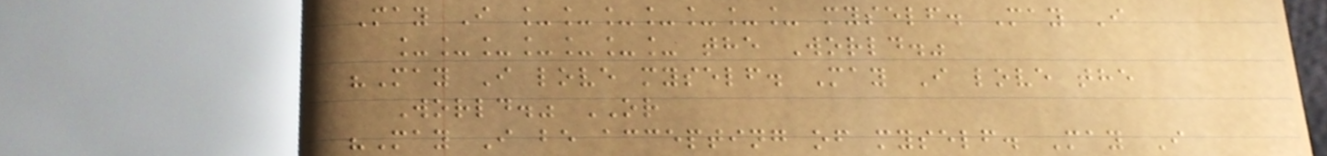May I _______ myself. May I
_______ the World."
"May I love myself. May I love the
World." OR
"May I be accepting of myself. May I
